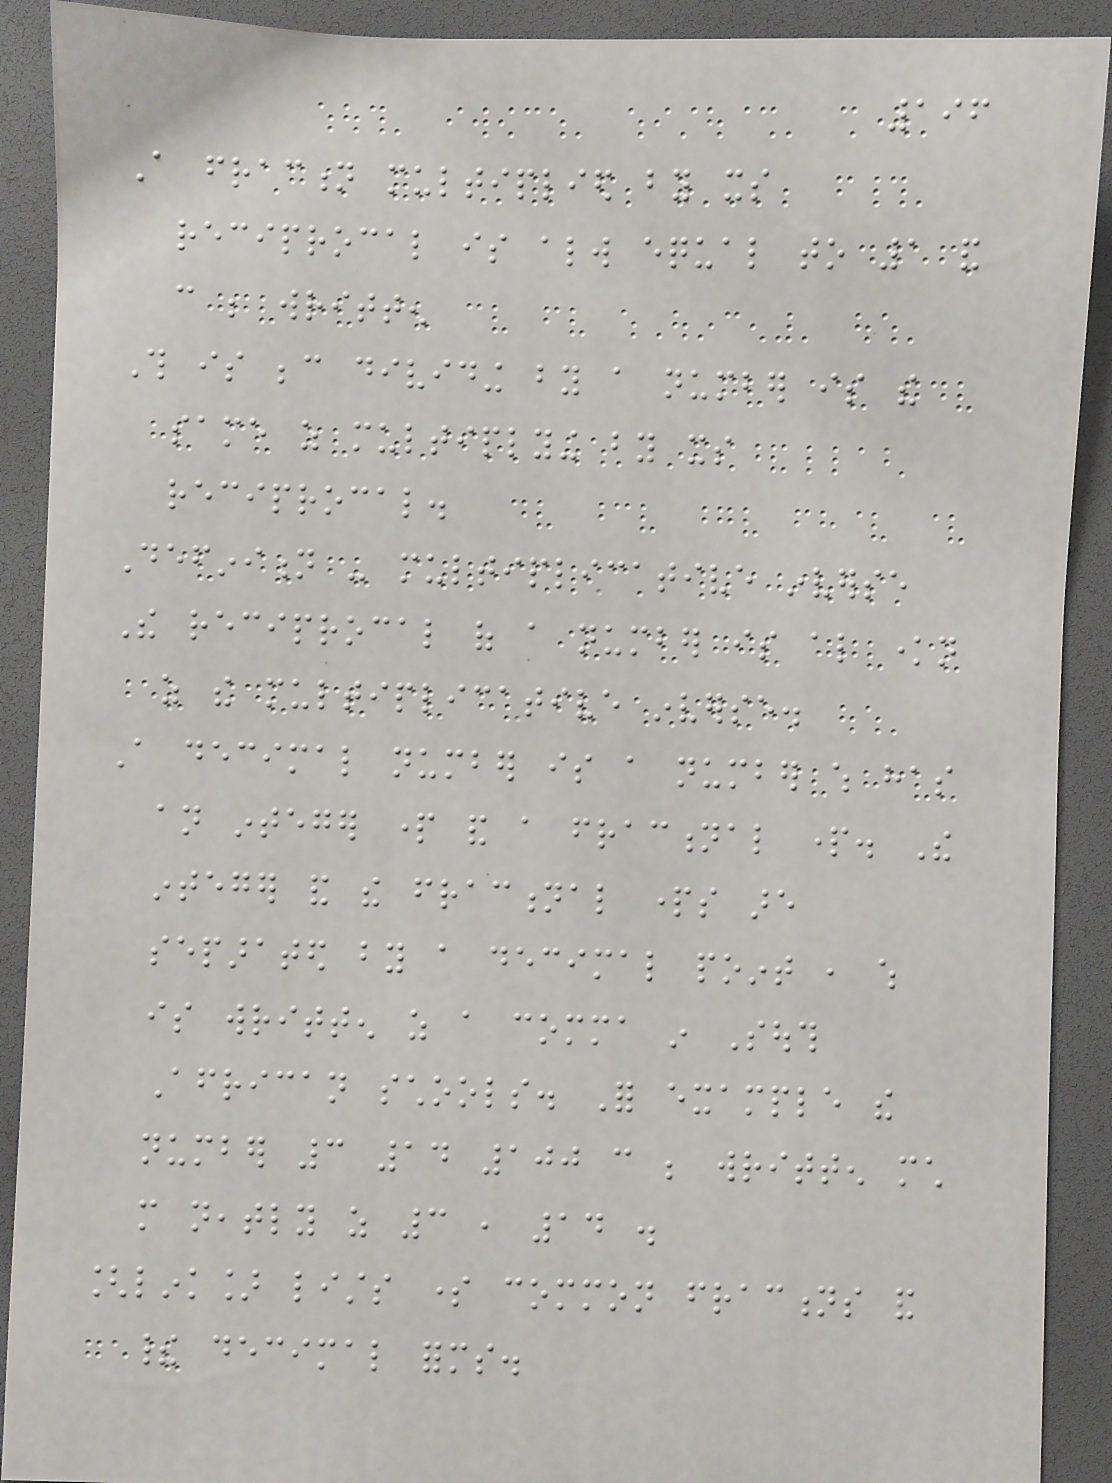196
A fraction multiplied by its
reciprocal is always equal to 1 and
can be written
This is because dividing by a number is the
same as multiplying by its
reciprocal.
Definition - multiplicative inverse
The reciprocal of a number is also known
as the multiplicative inverse.
A decimal number is a number which has
an integer part and a fractional part. The
integer and the fractional parts are
separated by a decimal point , which
is written as a comma in South
African schools. For example the
number 3 14 100 can be written much
more neatly as 3 , 14 .
[link] lists some common fractions and
their decimal forms.
